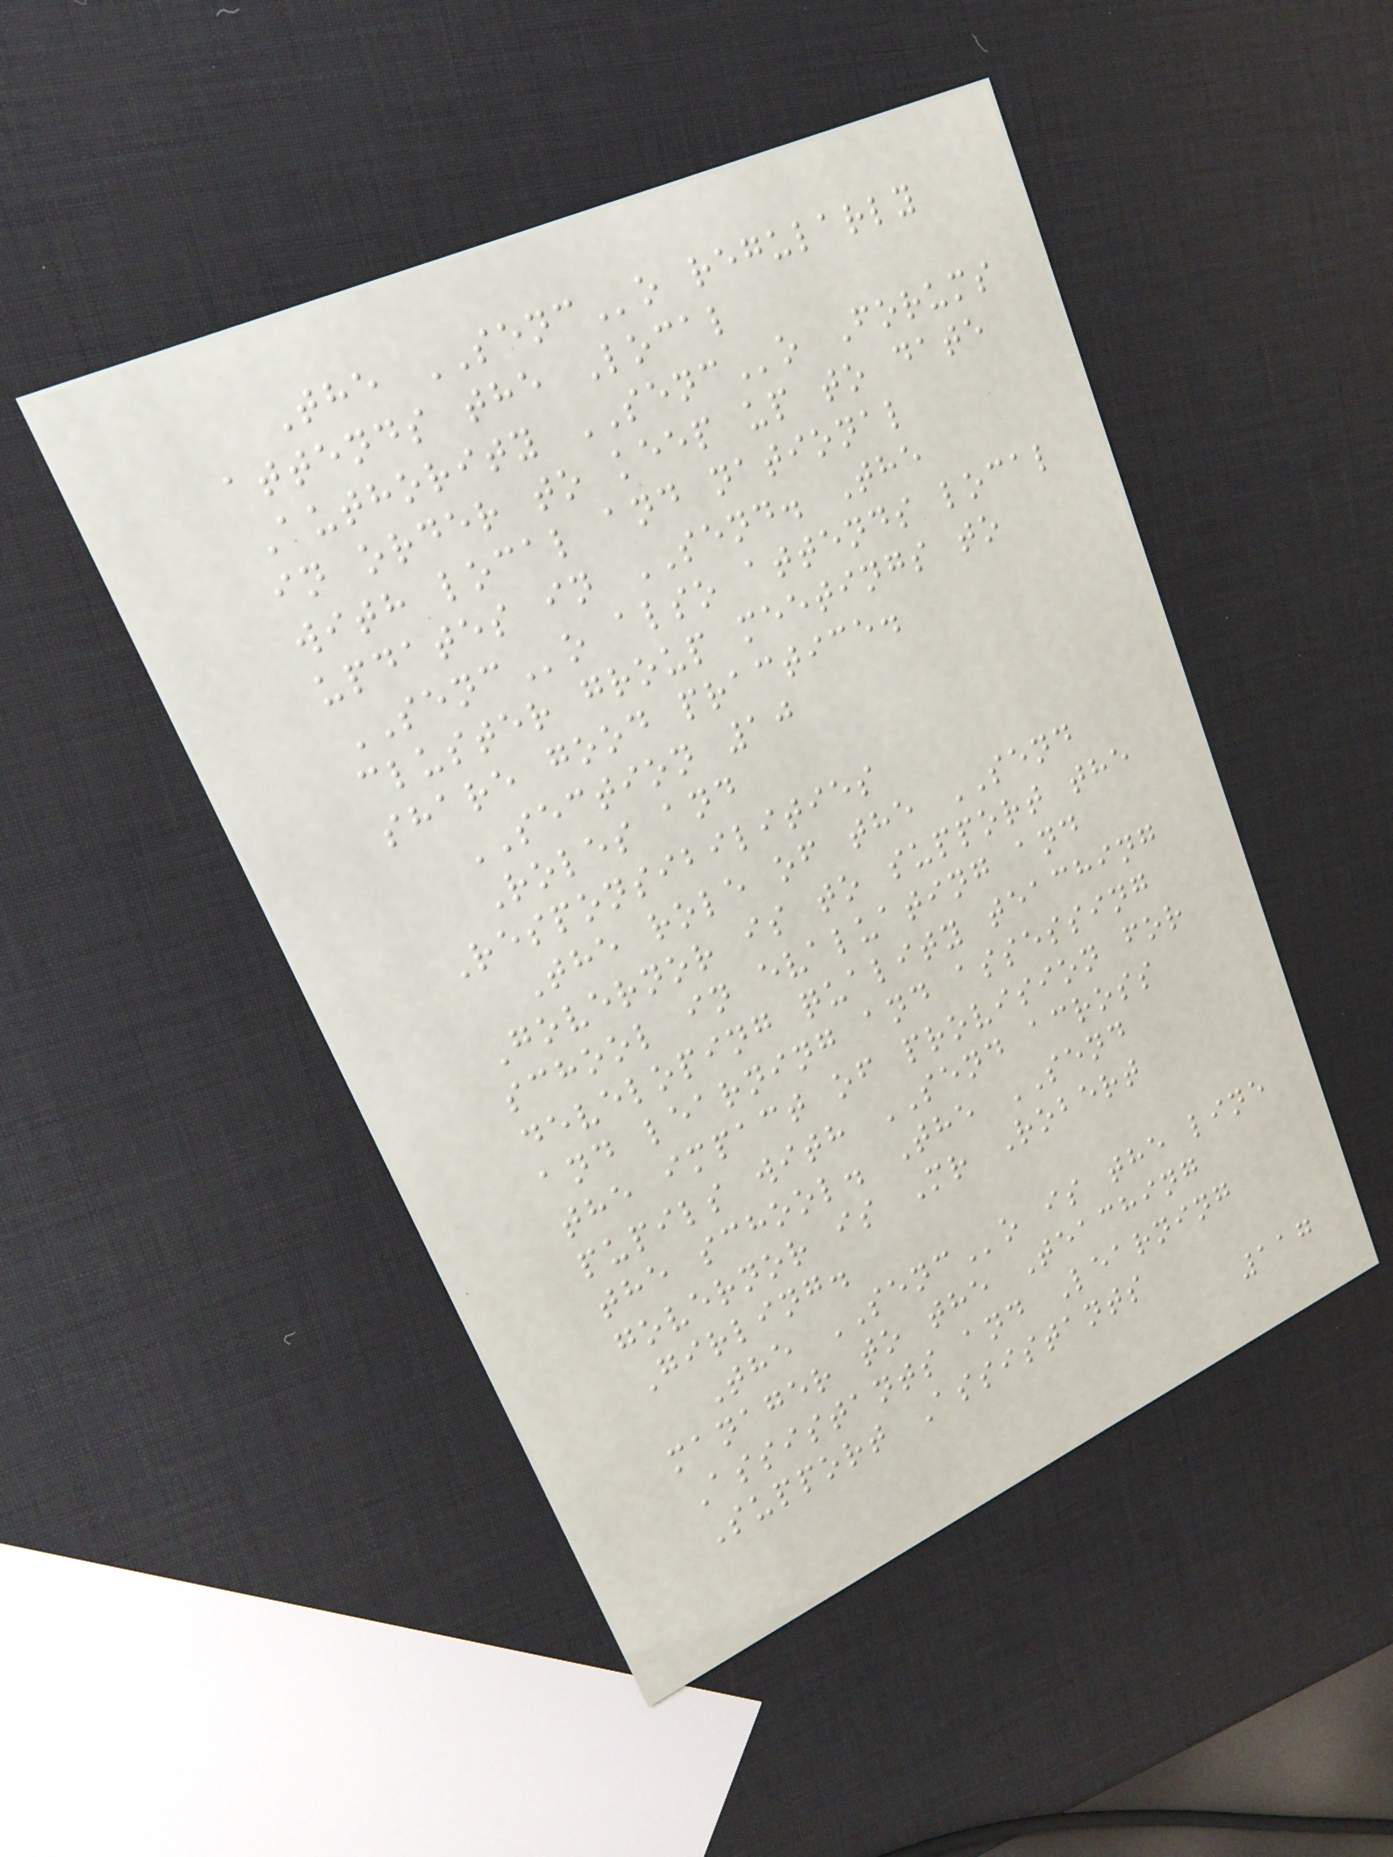The SENCo regularly
attends the Local
Authority SENCo Forums
in order to keep up to date
with local and national
updates in SEND. The
SENCo also attends local
cluster group meetings to
share good practice.
SECTION 10
Roles and
Responsibilities
The role of the SEND
Governor is to support the
school in evaluating and
developing quality teaching
and learning and assessing
the impact of provision for
pupils with SEND across
the school. The SEND
governor is Mr Robert
Girling.
The SENCo is the line
manager to the Teaching
Assistants and Learning
Support Assistants
117
